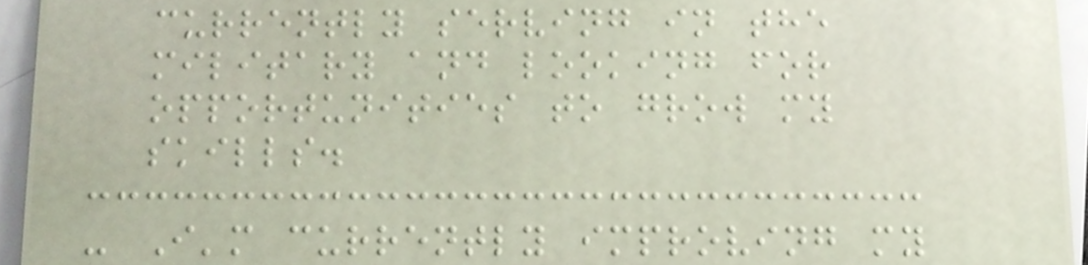currently serving in the
military and looking for
opportunities to grow my
skills.
- I'm currently improving my
